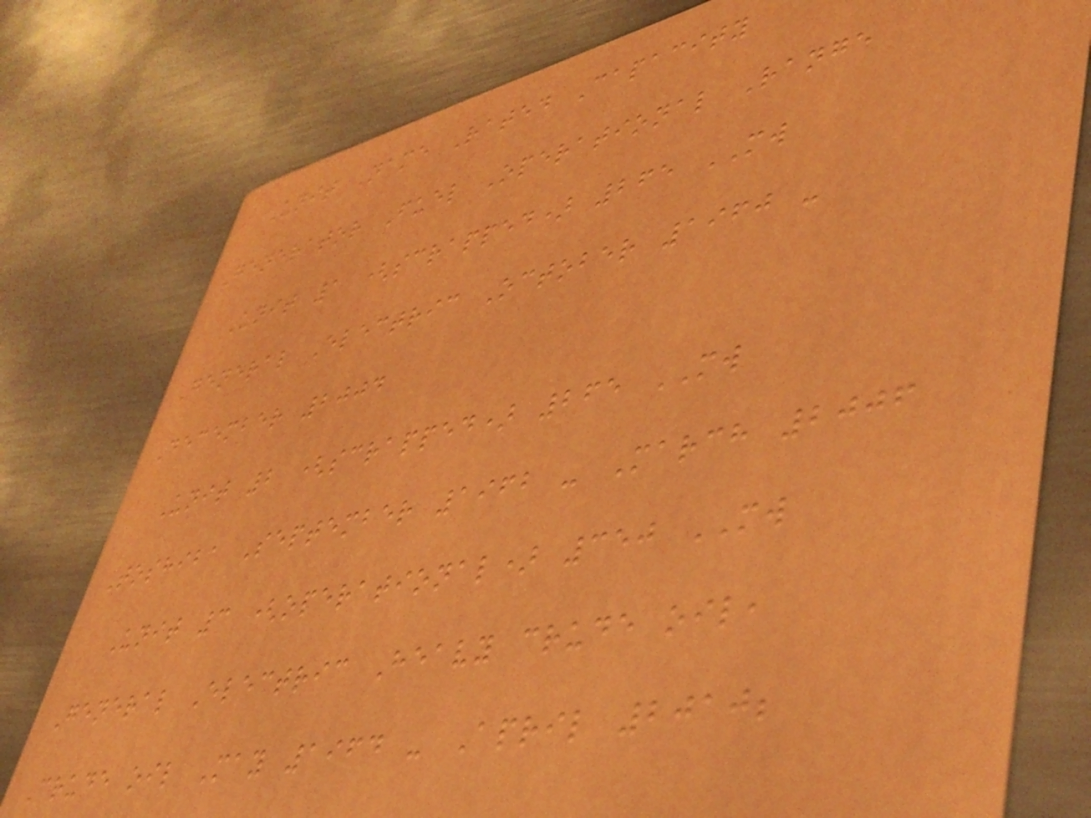Unit Name Rated Capacity
Generator Fuel Operational Range
Unit 1 (scrapped) 265 MW
General Electric October 1960 -
December 2004
Unit 2 (scrapped) 265 MW
Toshiba September 1962 - March 2006
Unit 3 (operational) 350 MW
General Electric Heavy crude oil,
Crude oil May 1964 - April 2010;
